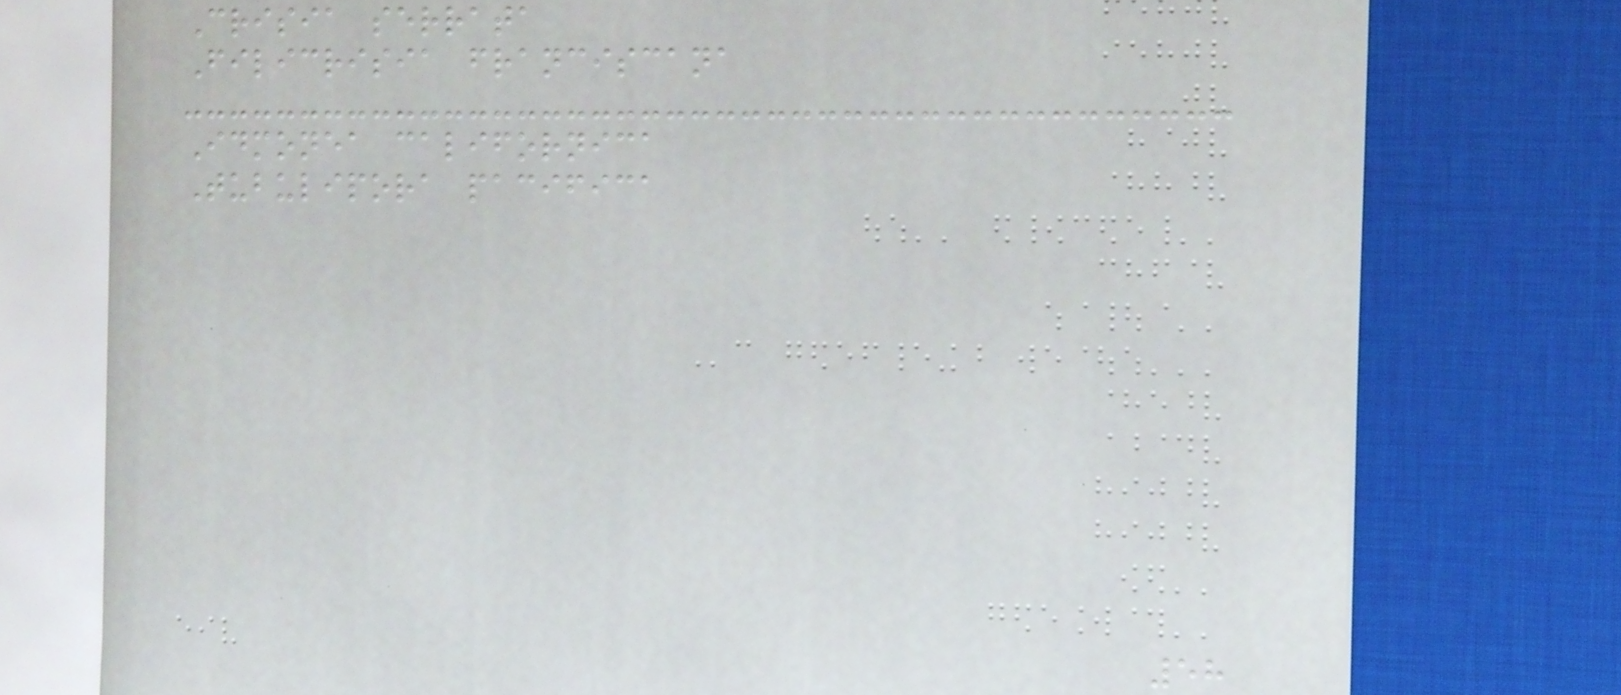Crisia serrata
Filicrisia franciscana
Idmonea californica
Tubulipora pacifica
58
